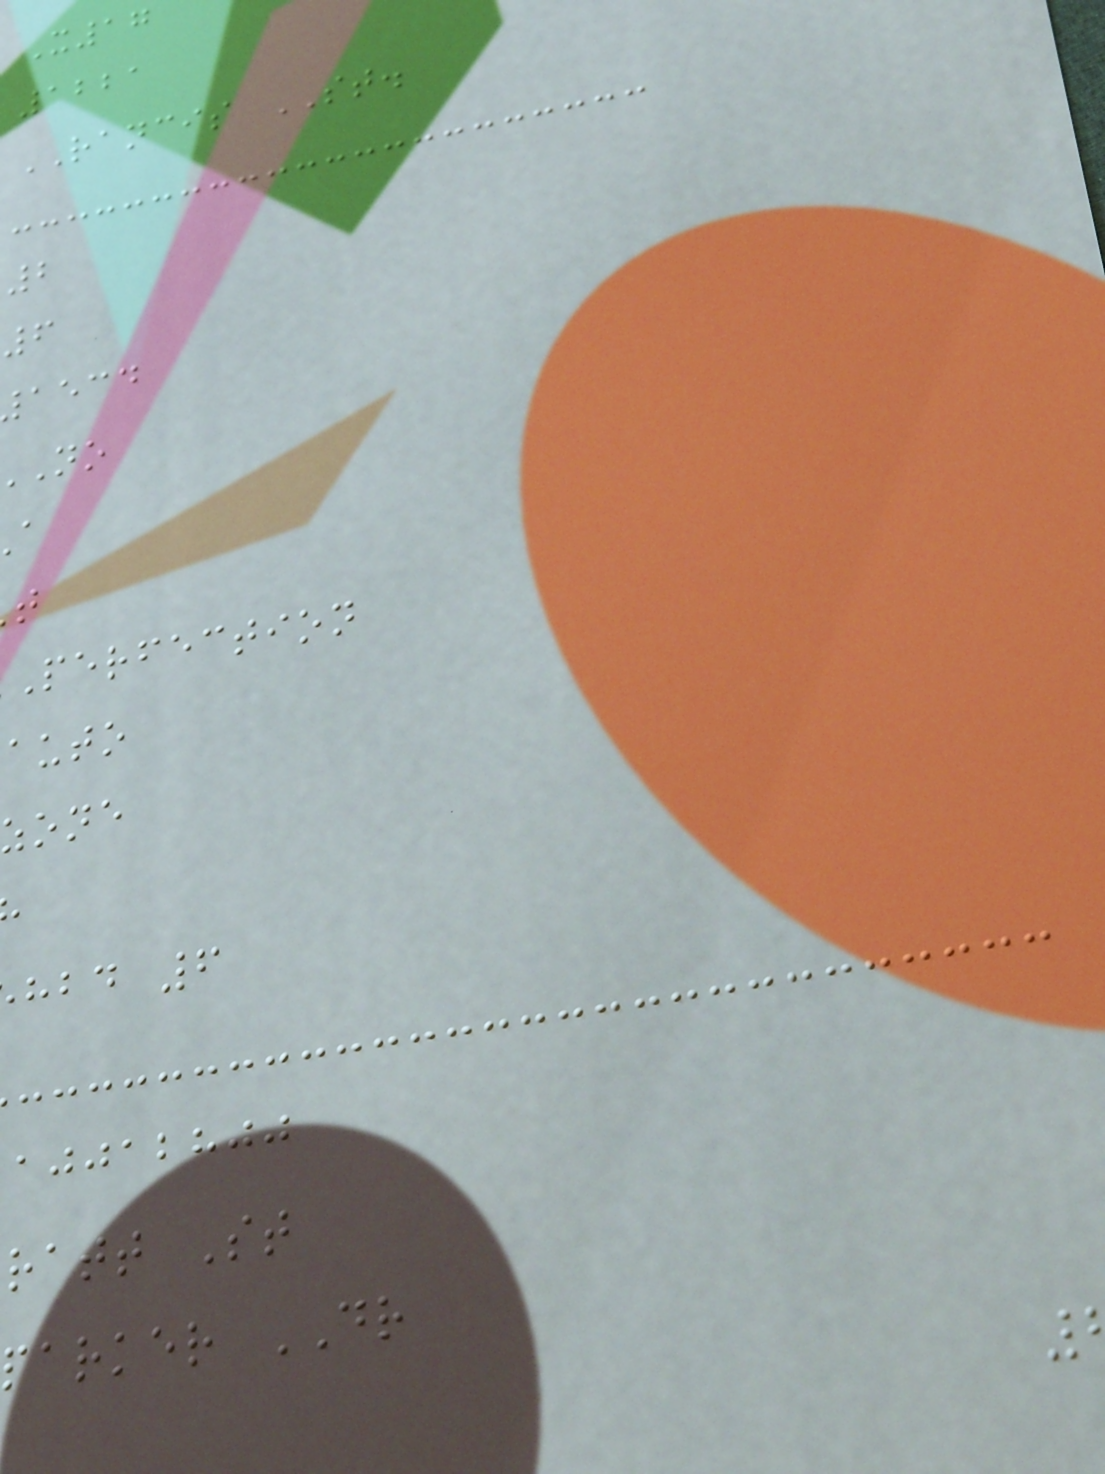X17
1221
RANCIS ST.
2
6
aecd
perfection
auto
zone
hbd 6
ajjabhjj
ratt St
parker DR
